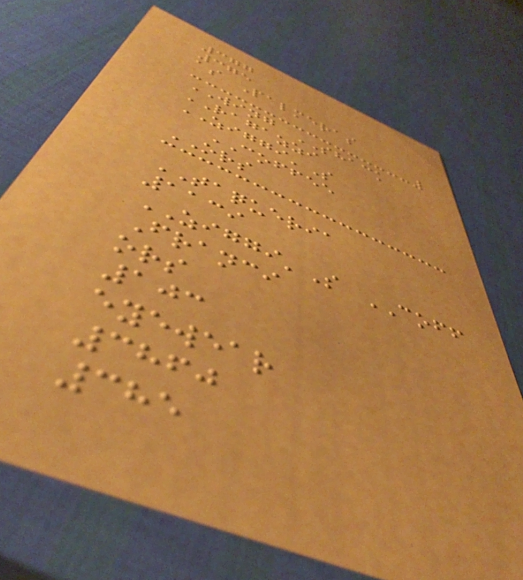377
375
as Palmeras
WING SHACK
RAGAZZI
ZIGGI'S
COFFEE
ORS
TAQUERIA
1139
ZIGGI'S COFF
Franci
ors
103
eyewear
3860
385
